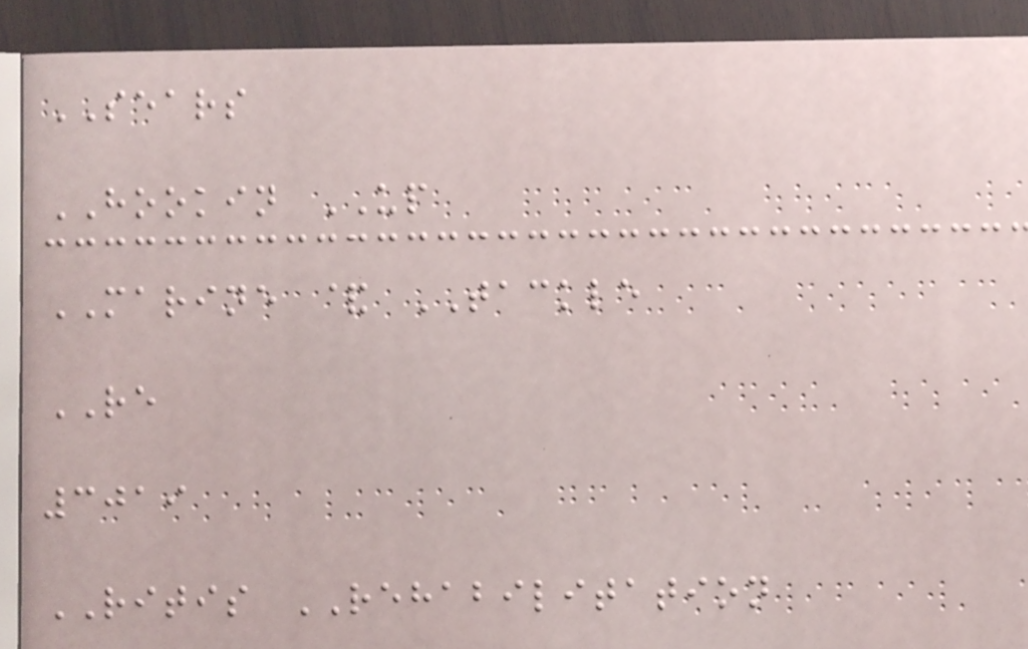SEARS
HOOKIN UP
MARINE & TACKLE
RE
3019
RITIS REHABILITATION
